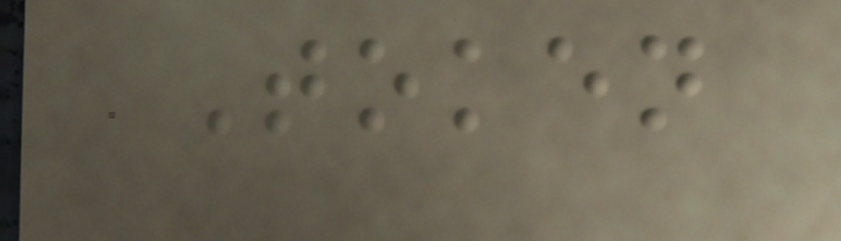Token
